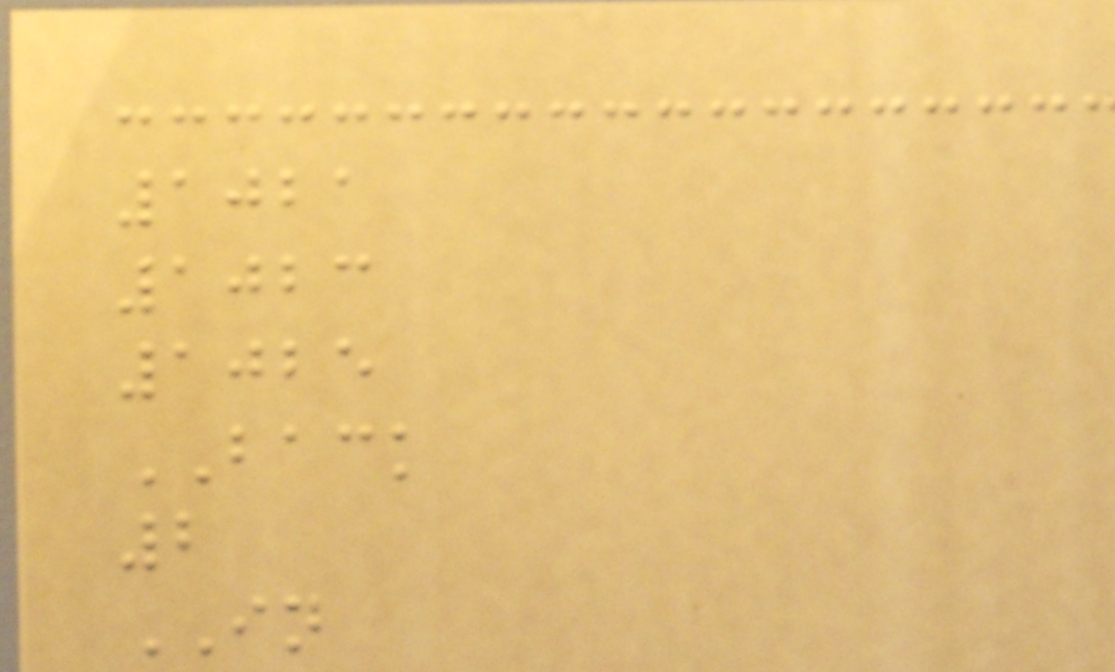1021
1023
1025
BACK
2
IN
